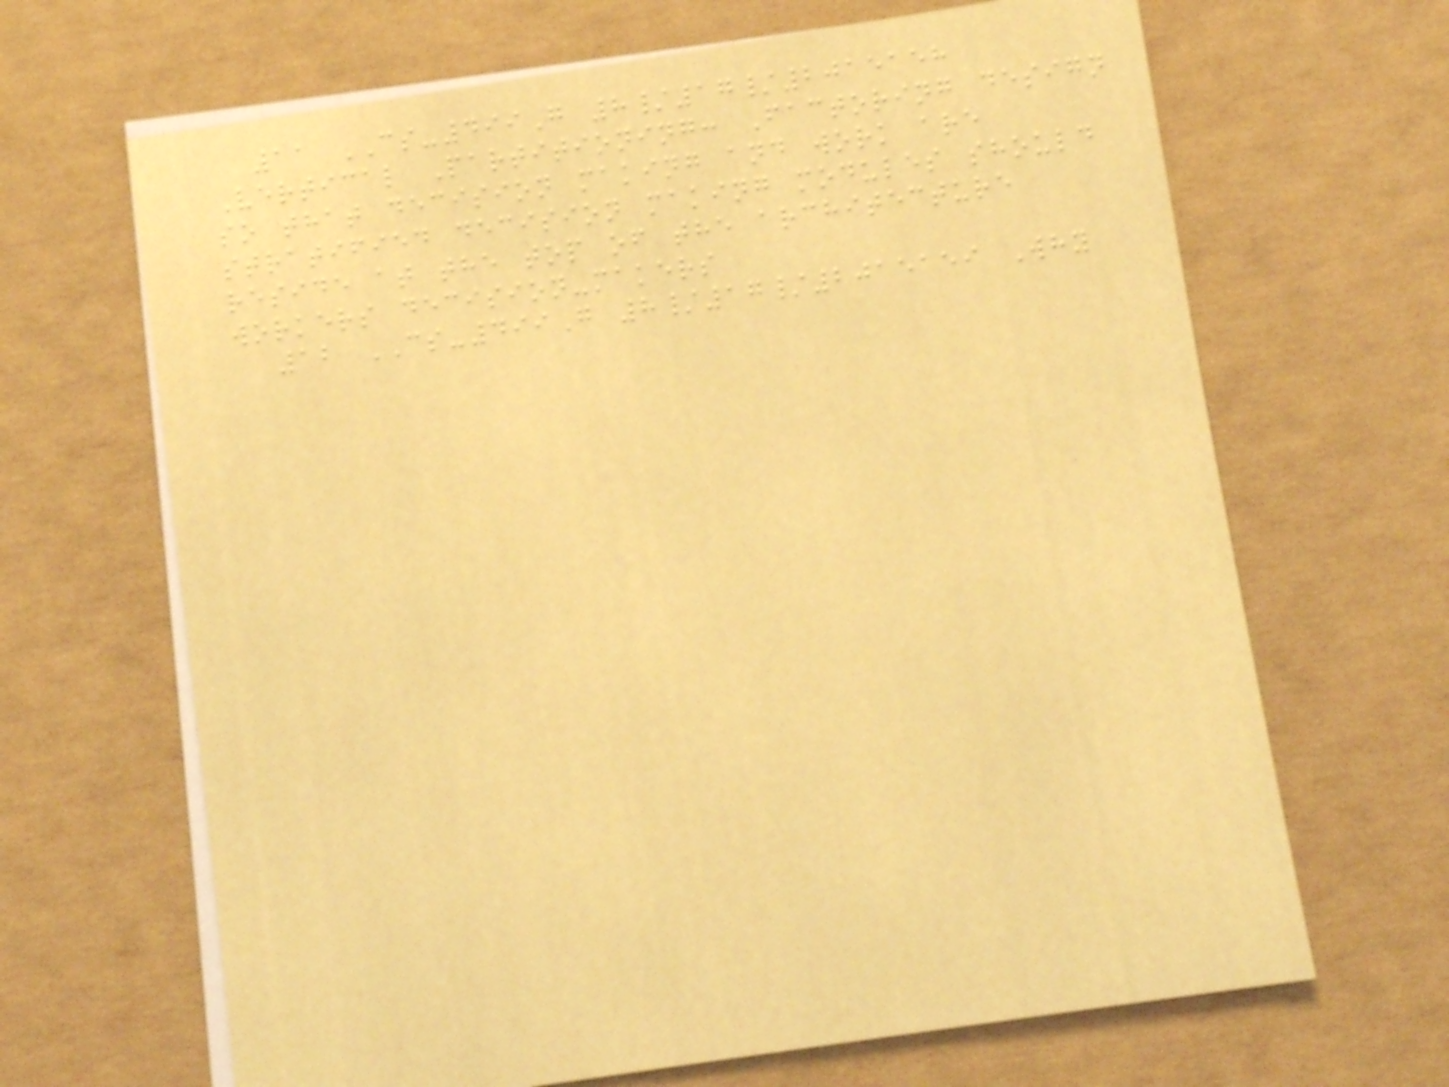11 CS-499G 8/17/2015158
Vertical Partitioning: Factoring design
so that decision making and work are
stratified decision making modules should
reside at the top of the architecture
workers decision-makers
12 CS-499G 8/17/2015159 Why
